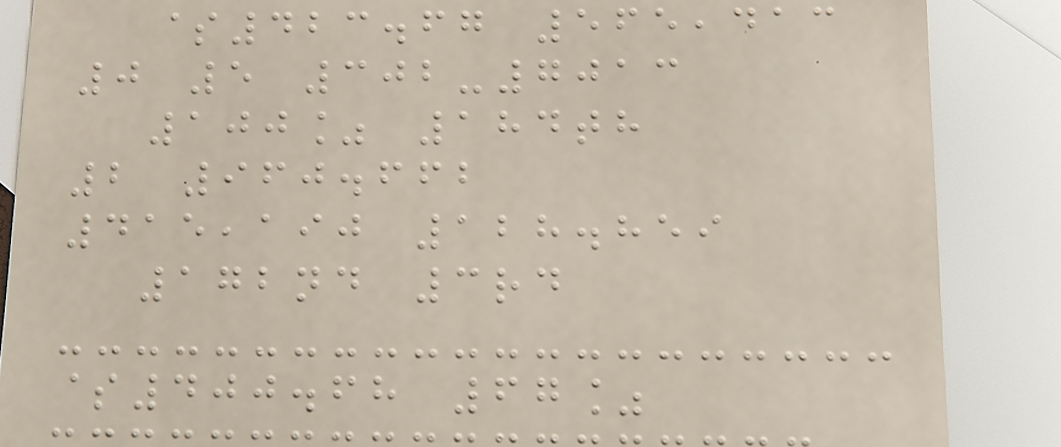$423.67 565,413
0 5 302-7013
100% 184th
2 960.662
415,190 128.859
172nd 3rd
$400.68 67%
